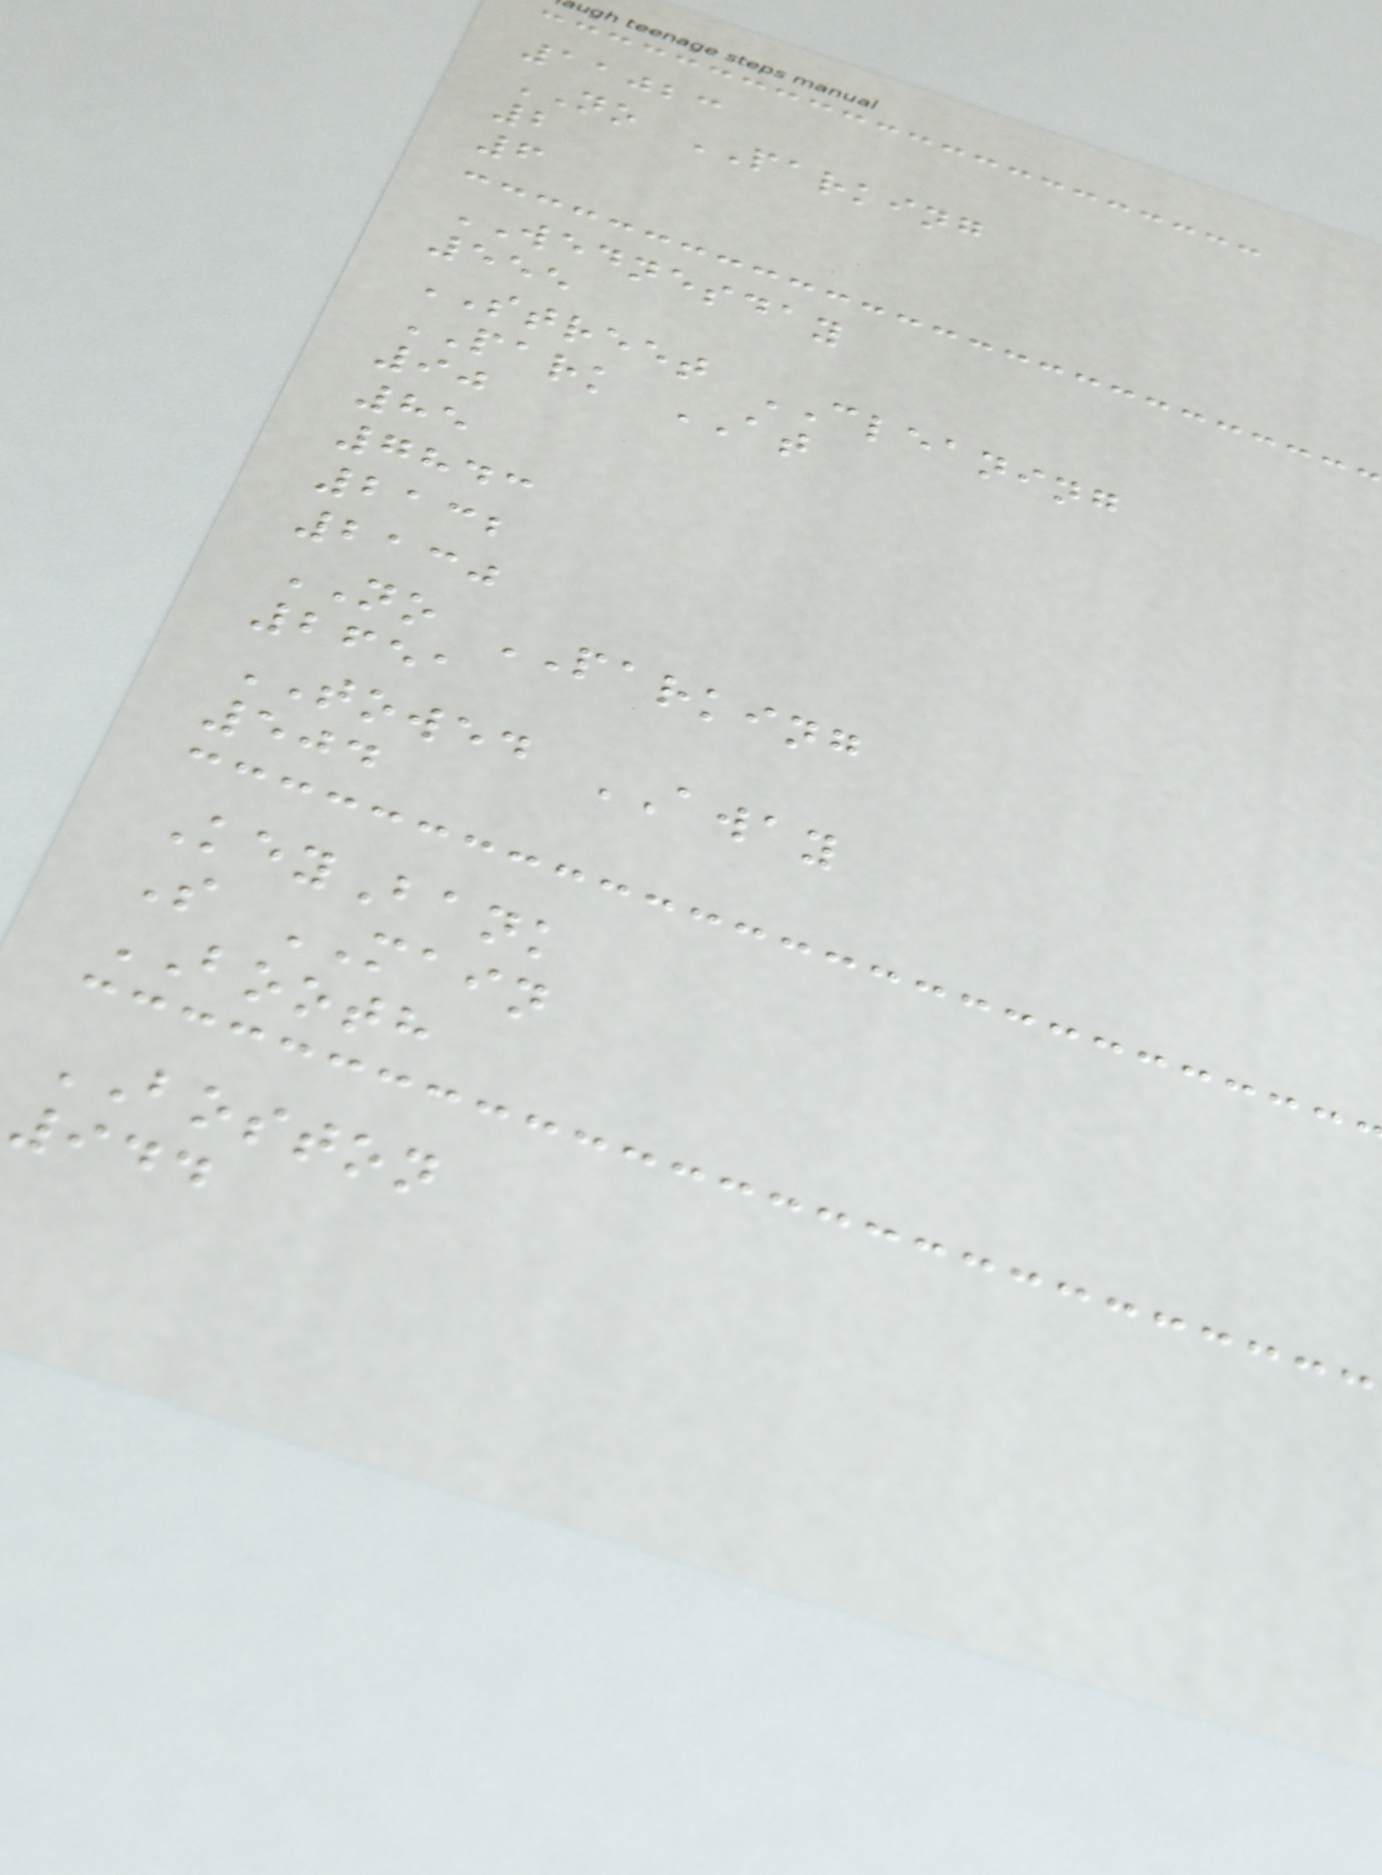11023
NO PARKING
2
6
WEDNESDAY
555
STREET CLEANING
PARK AT
90
85
7843
2132
2130
NO PARKING
2651
TOWED AWAY
504
KeyBank
S MAIN
BOOTH
BOSTON
944
